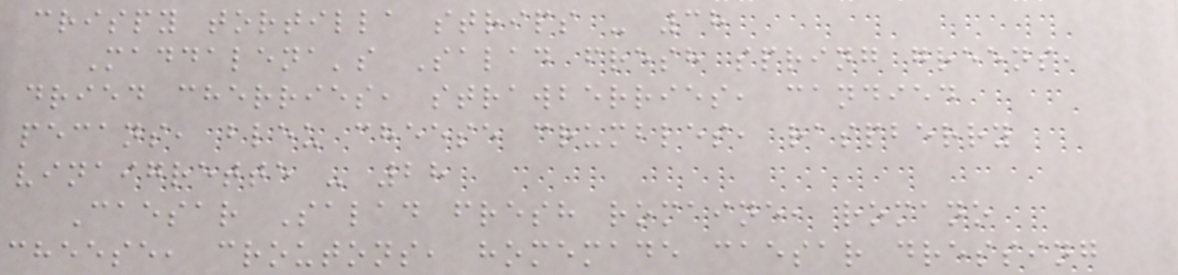crispy tortilla strips - 38
Maddalena's Salad fresh spring greens,
dried cherries, strawberries, candied
pecans, bleu cheese crumbles, raspberry
vinaigrette - 28
Caesar Salad fresh romaine, romano
cheese, croutons, homemade caesar dressing
